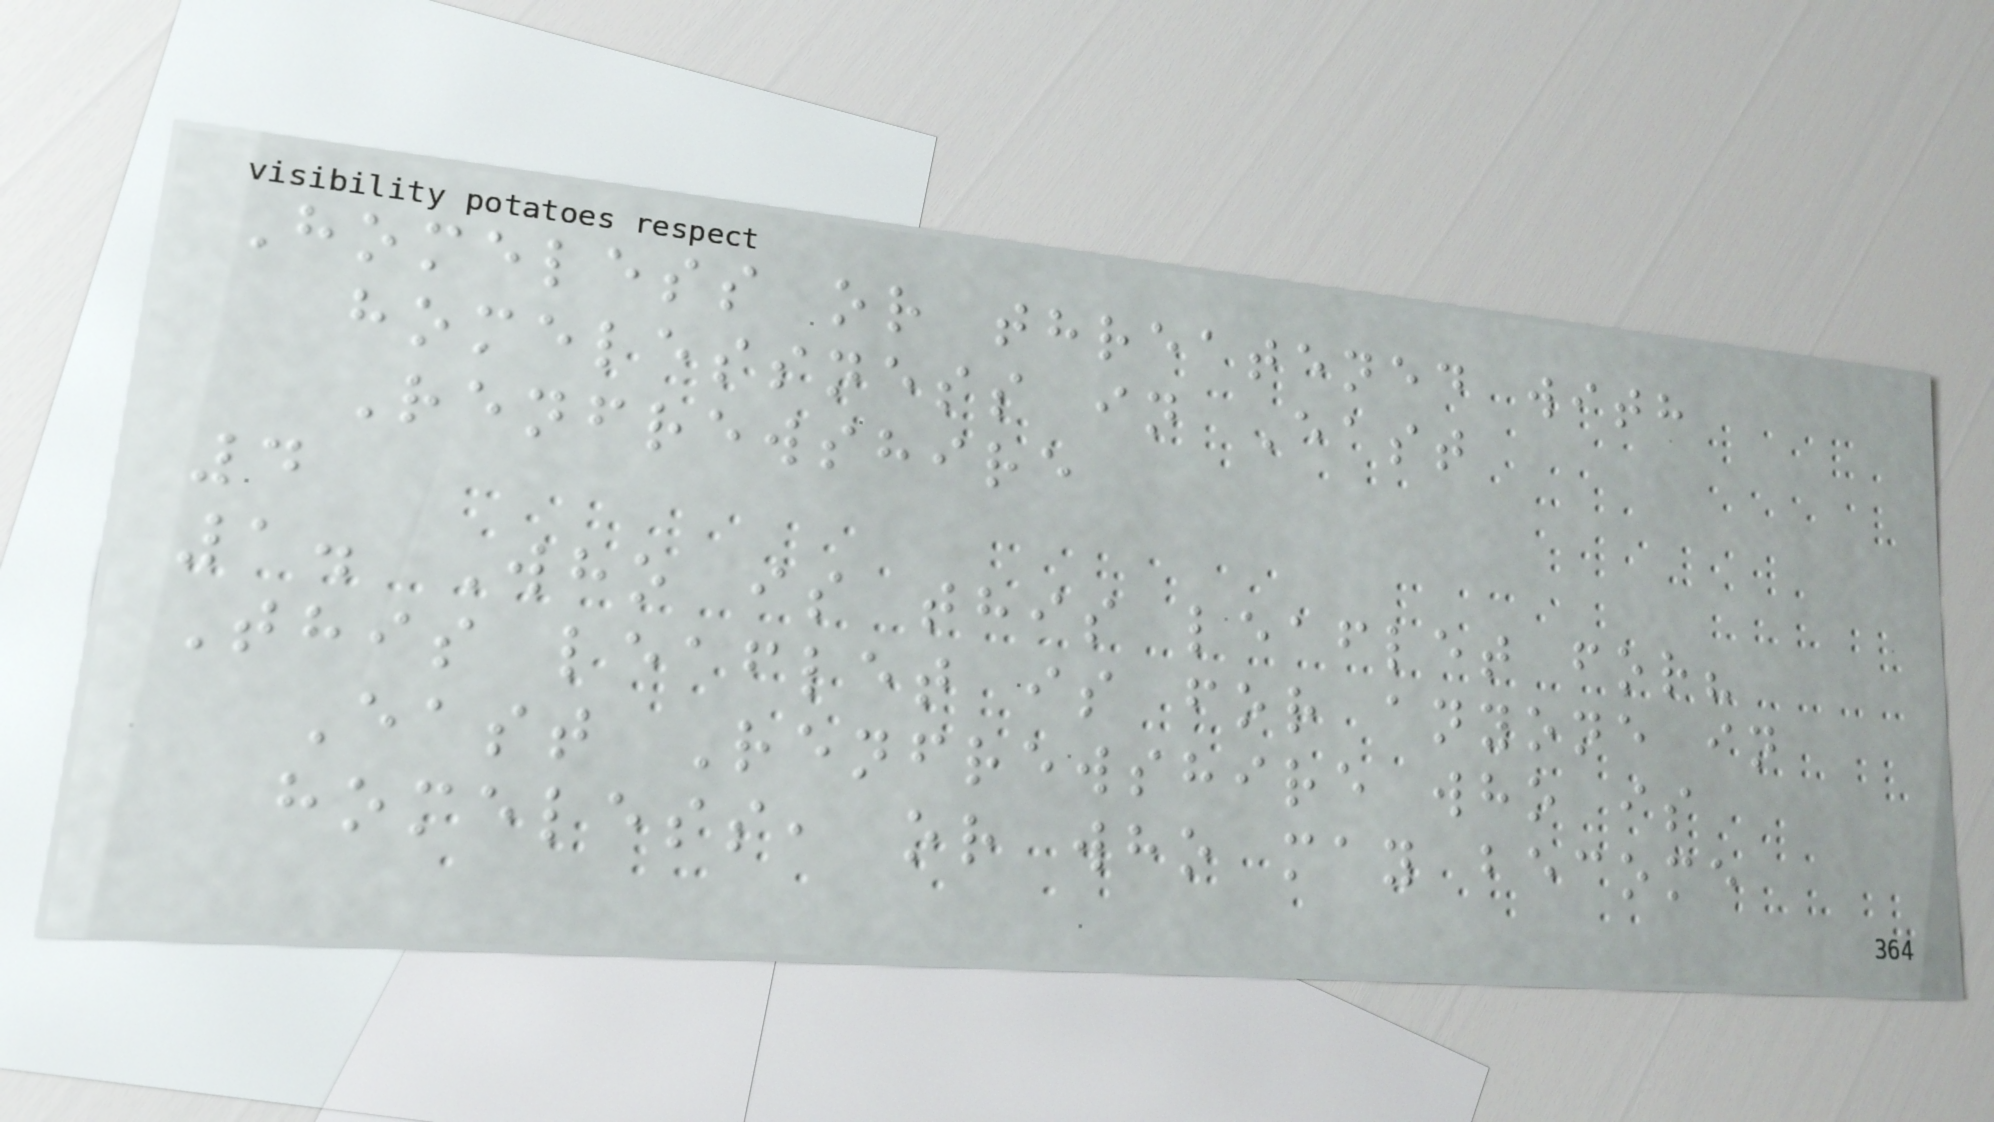Homeless or threatened with
homelessness in East
Renfrewshire
4
1. Who is this leaflet for?
This leaflet is for anyone in
East Renfrewshire who is
homeless, or who may become
